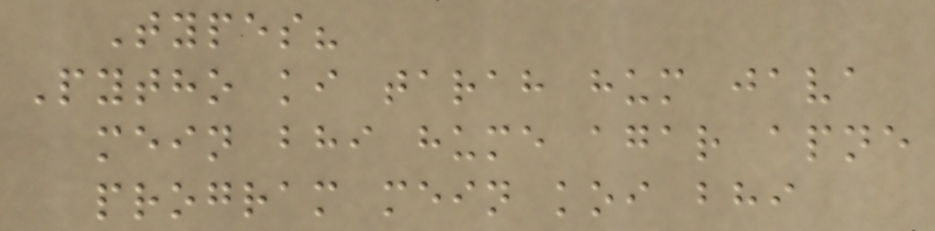Types?
Pytho ki tarah hum java
mein bhi hume agar apne
program mein koi bhi
